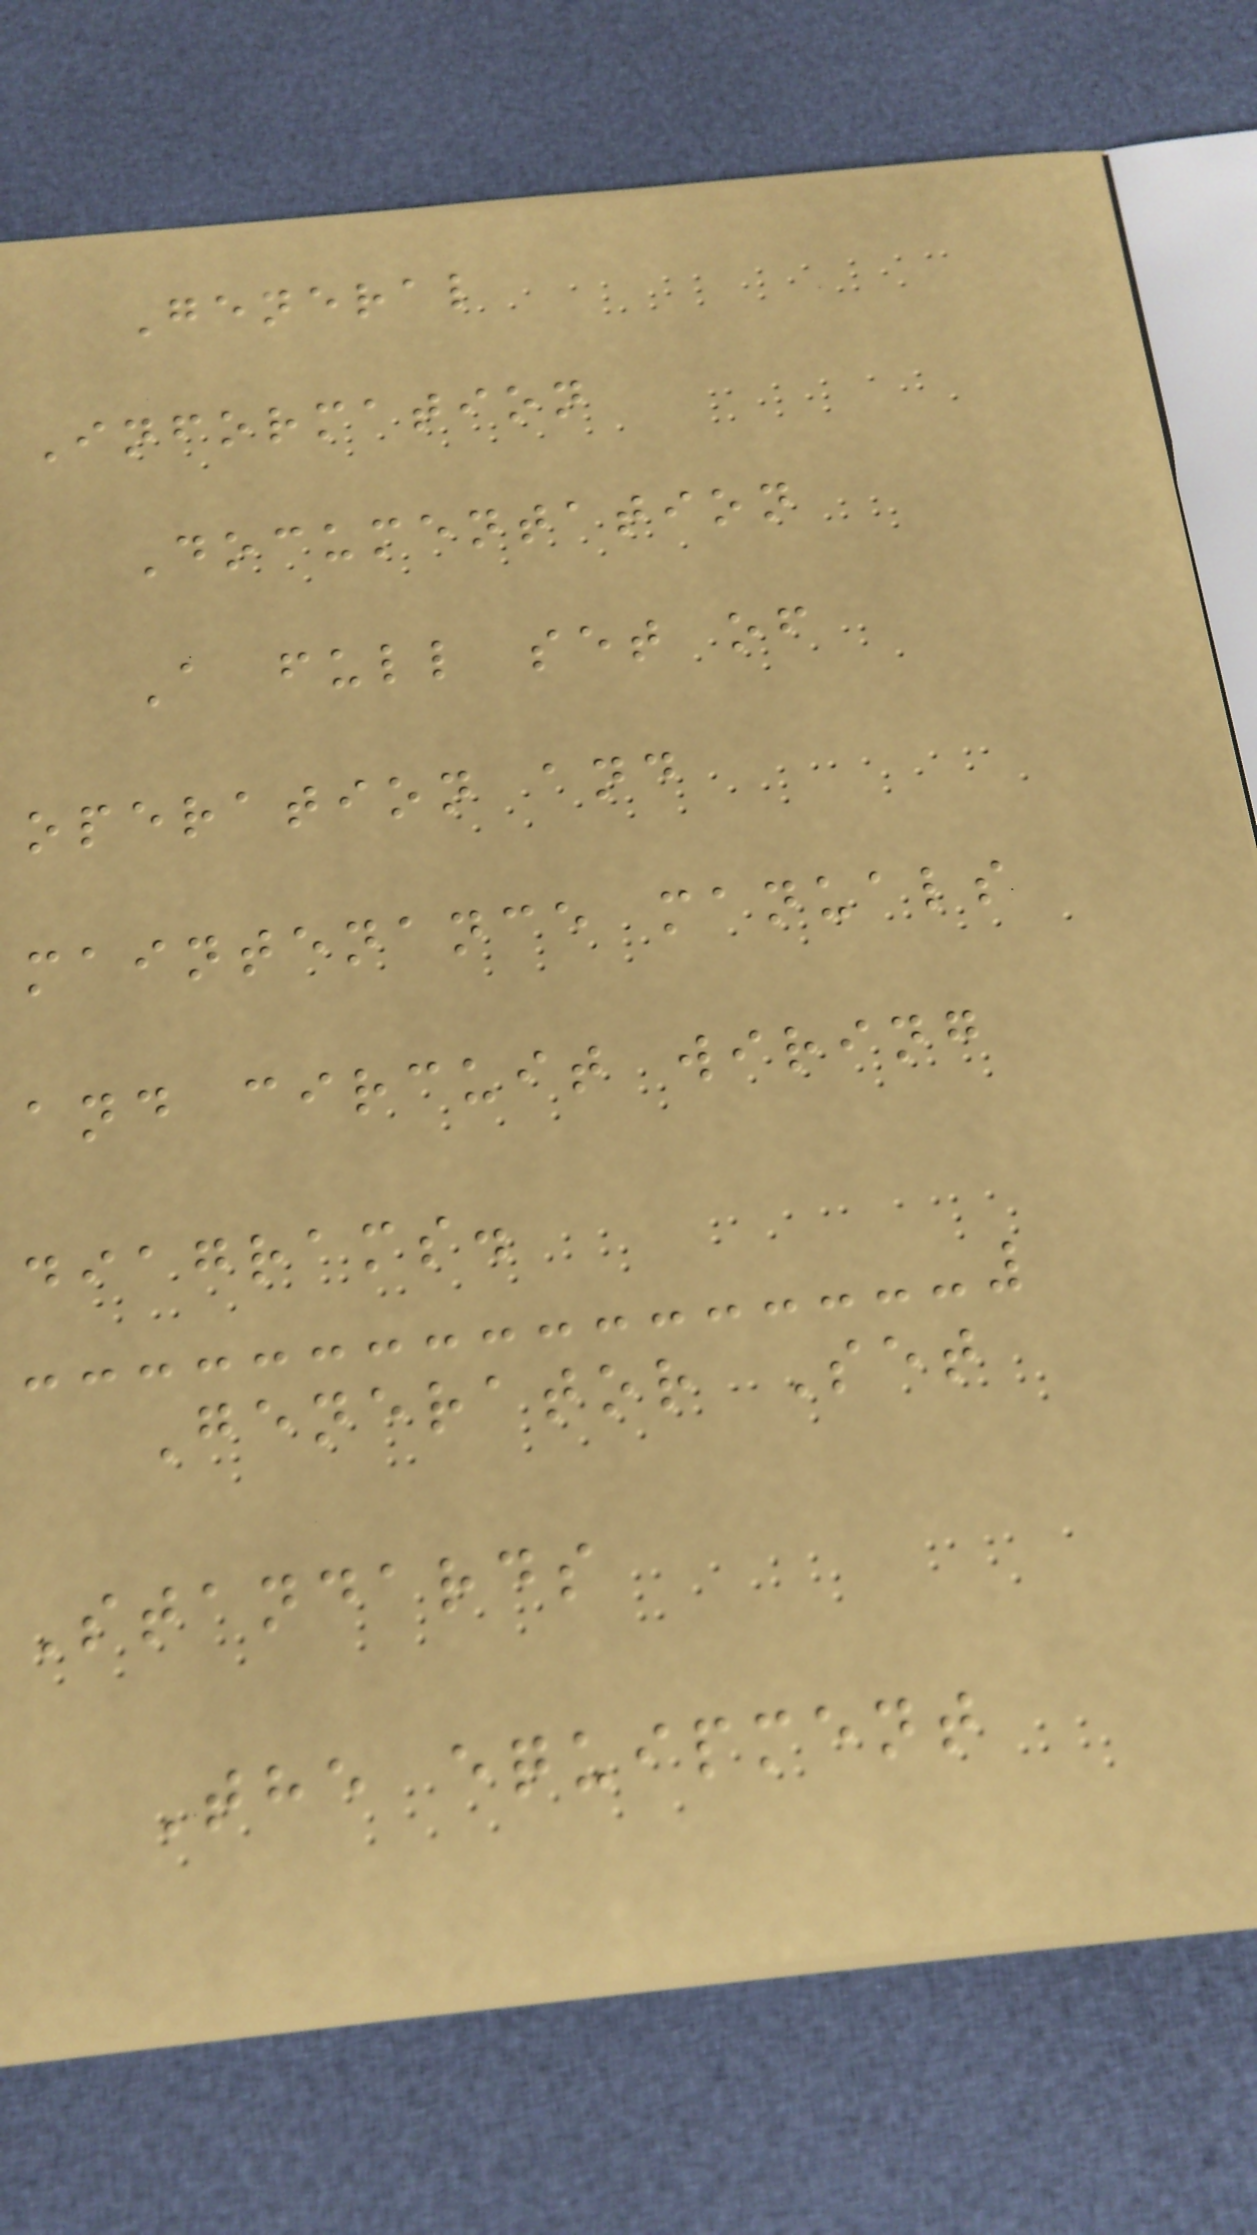General
Information
Documentation
A full set of
operation and
maintenance manuals
and circuit wiring
diagrams.
Generator Set
Standards
The equipment
